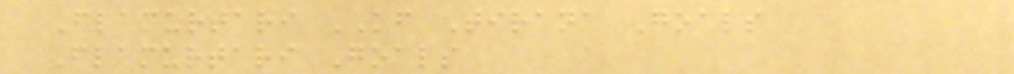Flamurtari KF Tirana Goals
Flamurtari Goals
